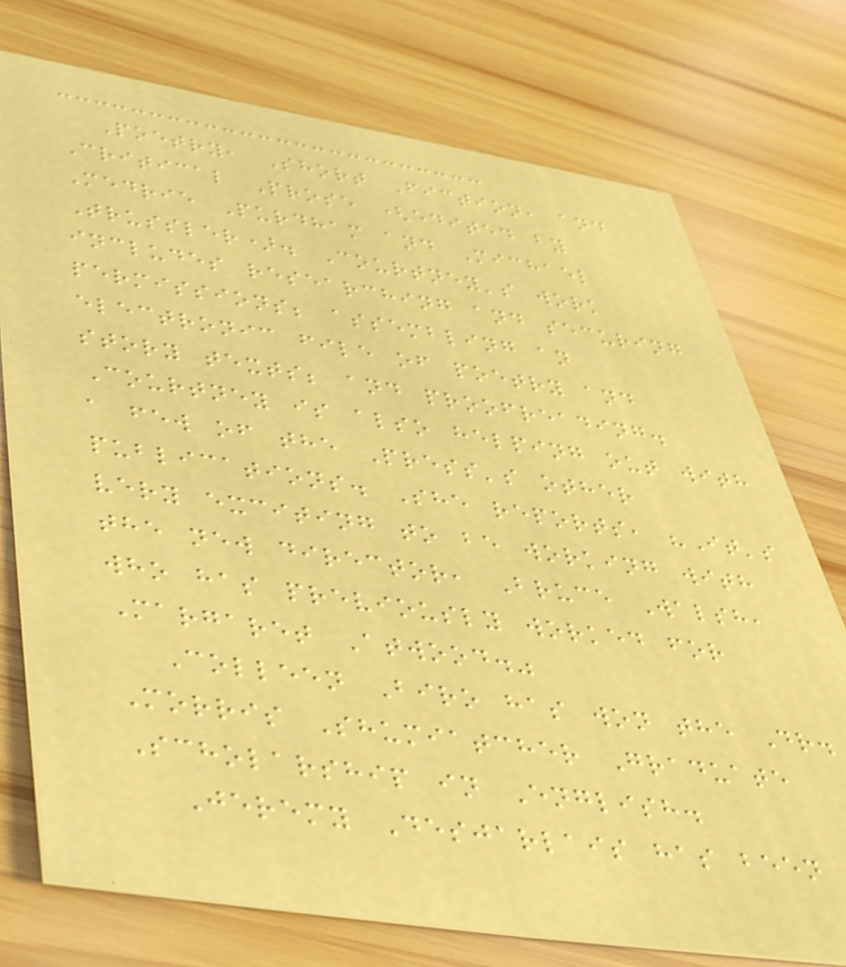Poetry, Short Fiction, and
Critical Prose (edited by
Medrie Purdham and Michael
Trussler). Courtney's work
includes researching and securing
permissions; assembling an
electronic file of poetry and
story texts; and proofreading.
Courtney is also helping out with
a few of the Press's other
publications. She reports, "It's
very exciting to be working with
the new director, Bruce Walsh,
who has previously worked for
Margaret Atwood."
Colleen Biro has won the Dr.
Morris Shumiatcher Graduate
Scholarship in English.
Jeremy Desjarlais has been
